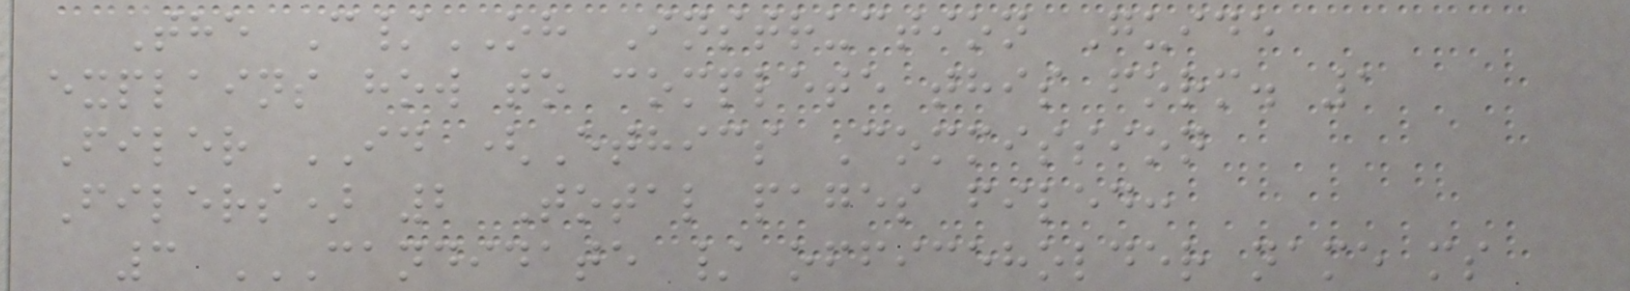The C/OH Instruction Guide
explains how to complete this form. 1
Filer ID (Ethics Commission
Filers) 2 Total pages filed:
3 CANDIDATE / OFFICEHOLDER NAME MS
